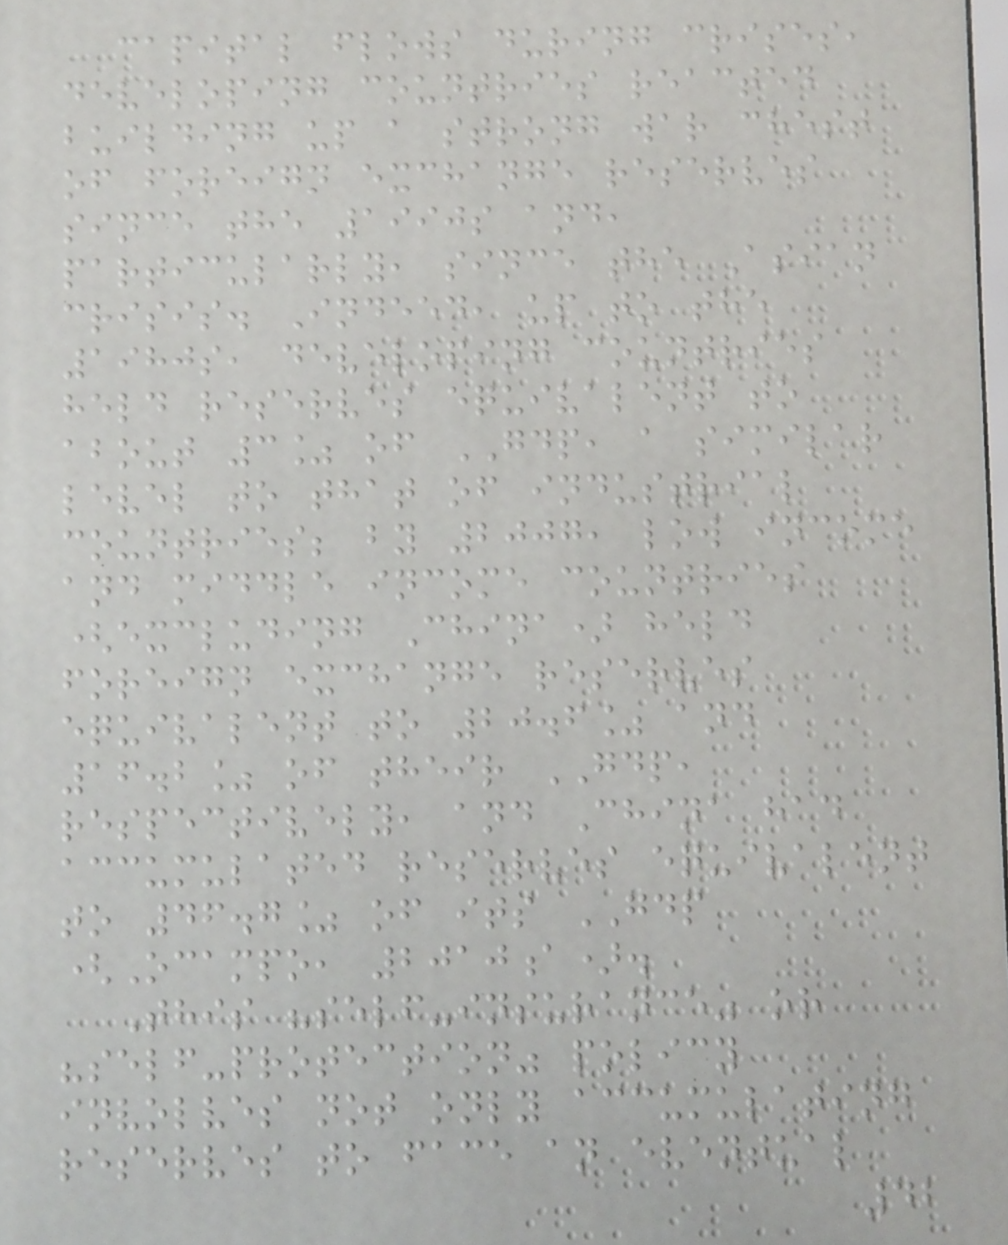capital flows during crises,
developing countries reacted
building up a strong war chest
of foreign exchange reserves
since the 1990s and,
particularly, since the Asian
crisis. Indeed, up to the
1980s, developing countries
held reserves equivalent to
about 3% of GDP, a similar
level to that of industrial
countries; by 2007, low income
and middle income countries
(excluding China) held
foreign exchange reserves
equivalent to 20.6% and
16.2% of their GDP,
respectively, and China had
accumulated reserves equivalent
to 46.7% of its GDP
(Ocampo, 2010a).
This "self-insurance" or
"self-protection" policy
involves not only accumulating
reserves to face an eventual
42
